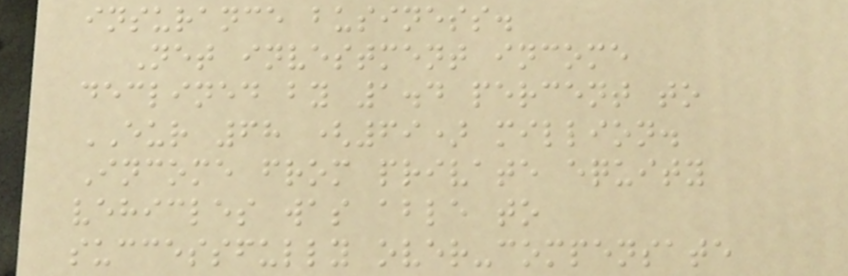insurance business.
Net investment income
declined by 1.4 percent to
EUR 68 (69) million.
Income from private equity
vehicles was able to
successfully over-compensate
